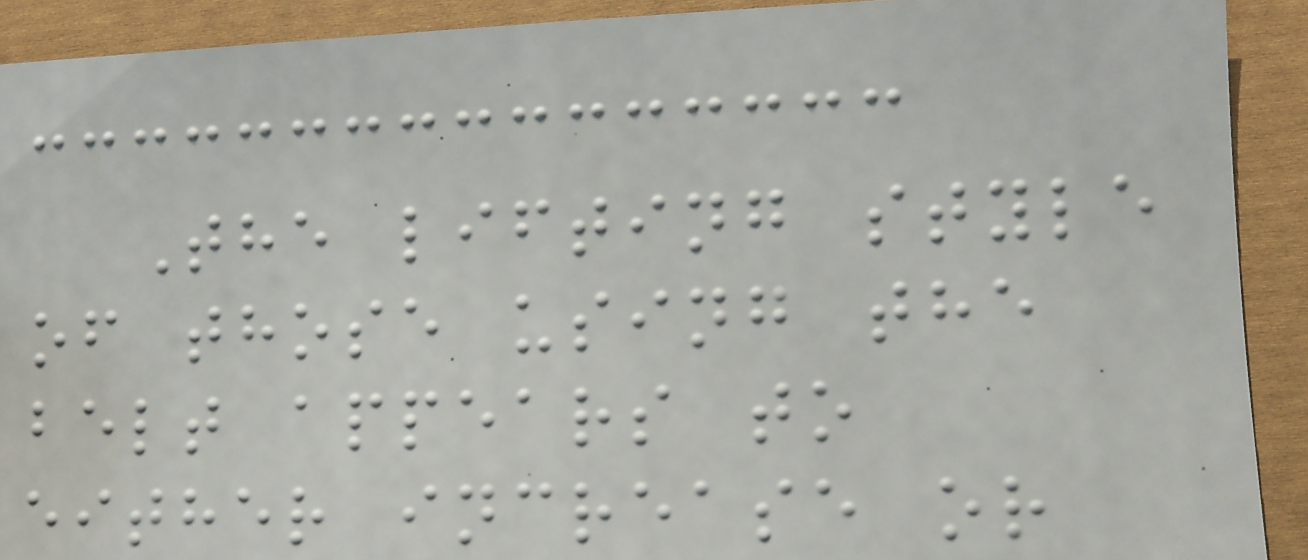The lifting style
of those using the
belt appears to
either increase or
